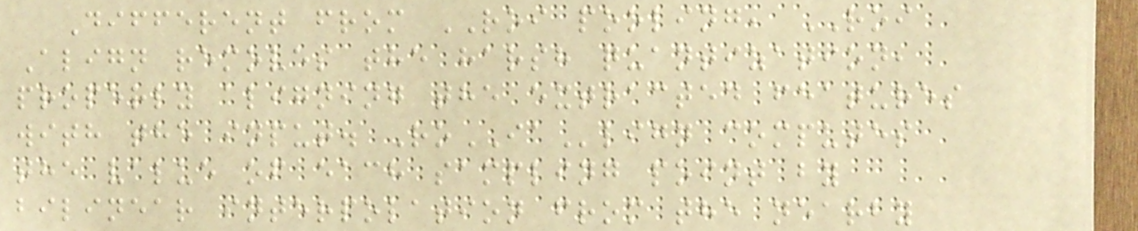Different from ROI pooling, ROI
Align removes the harsh quantization,
properly aligning the extracted features
with the input. RoIAlign computes
the value of each sampling point by
bilinear interpolation from the nearby
